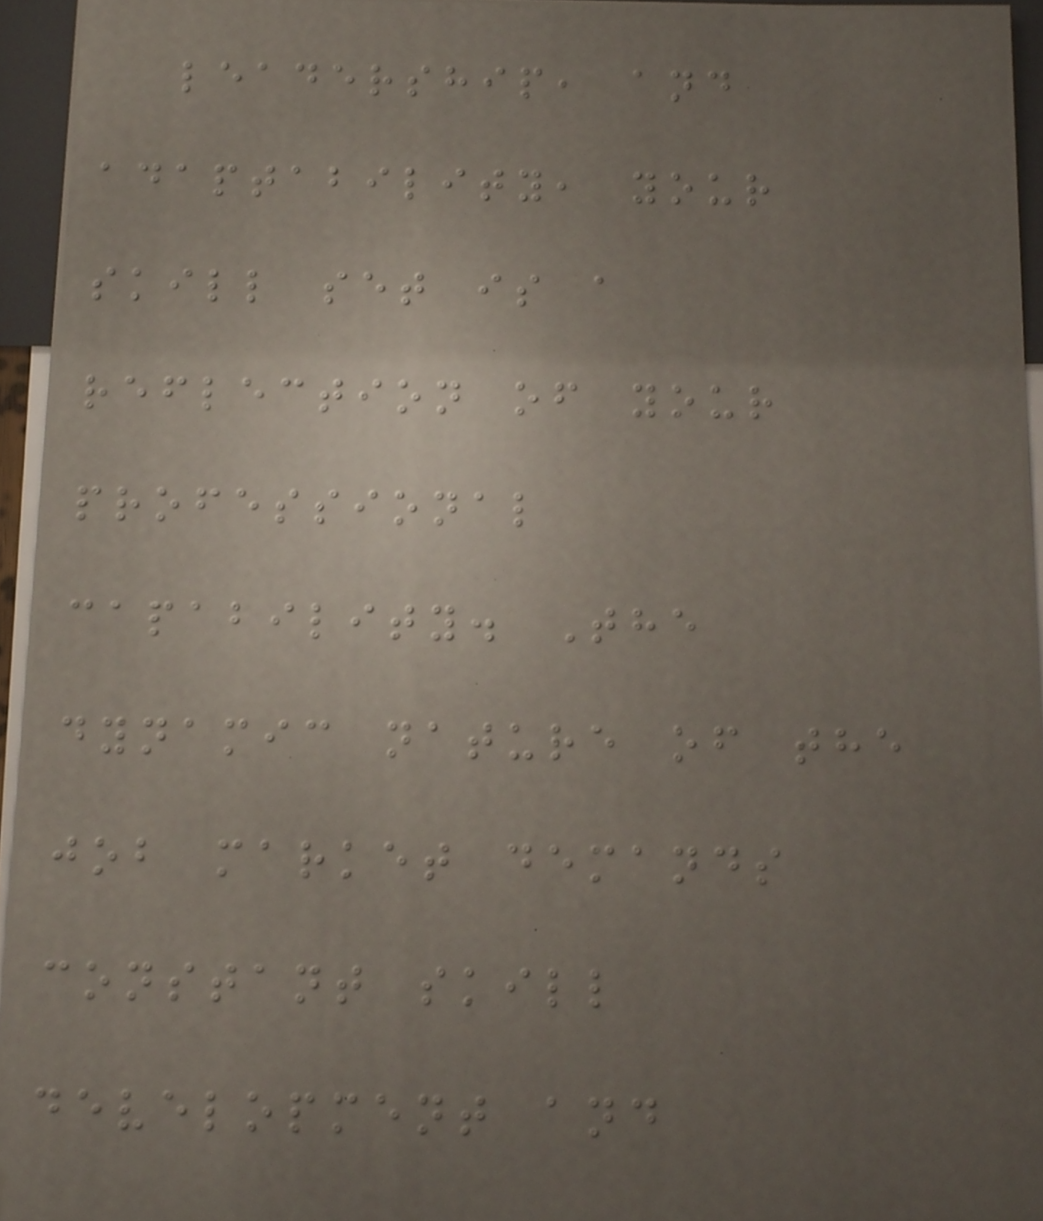leadership, and
adaptability, your
skill set is a
reflection of your
professional
capability. The
dynamic nature of the
job market demands
constant skill
development and
